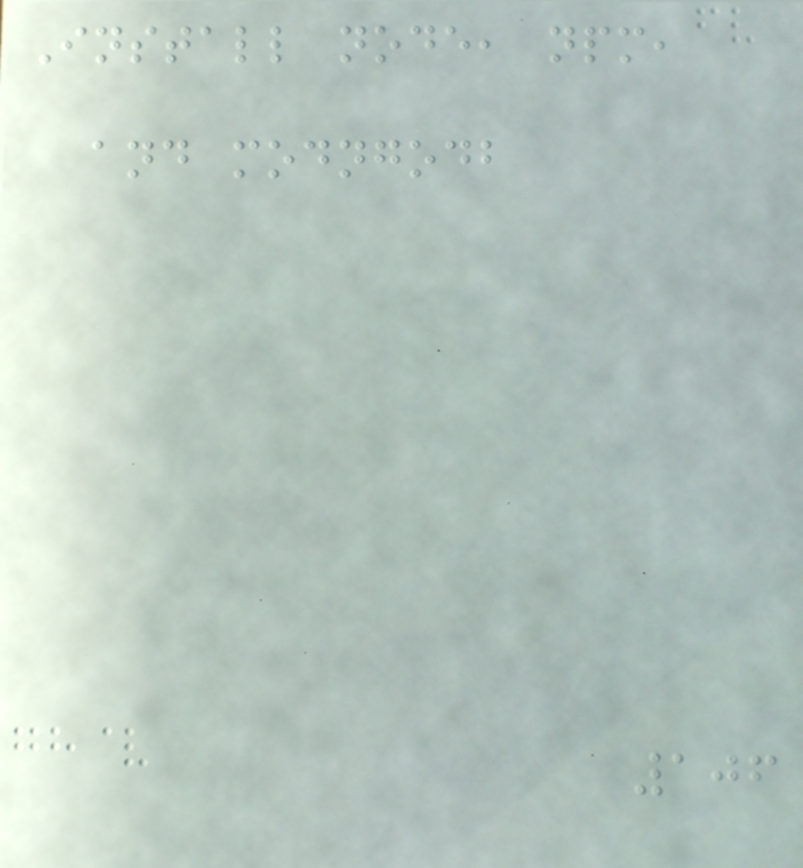Install node, npm,
and modngodb
106
